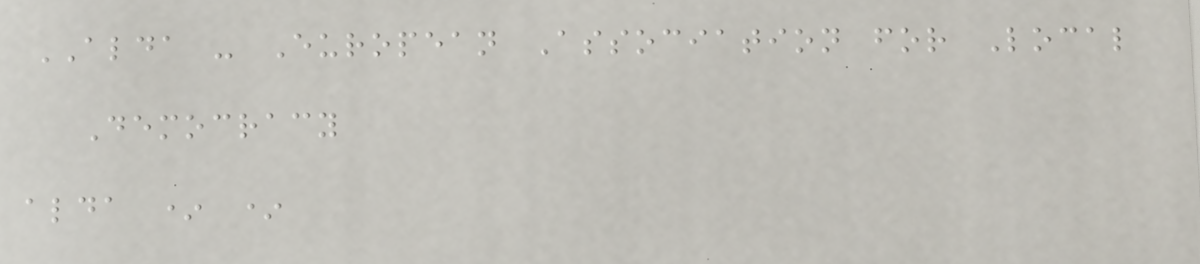ALDA - European Association for Local
Democracy
alda * *
